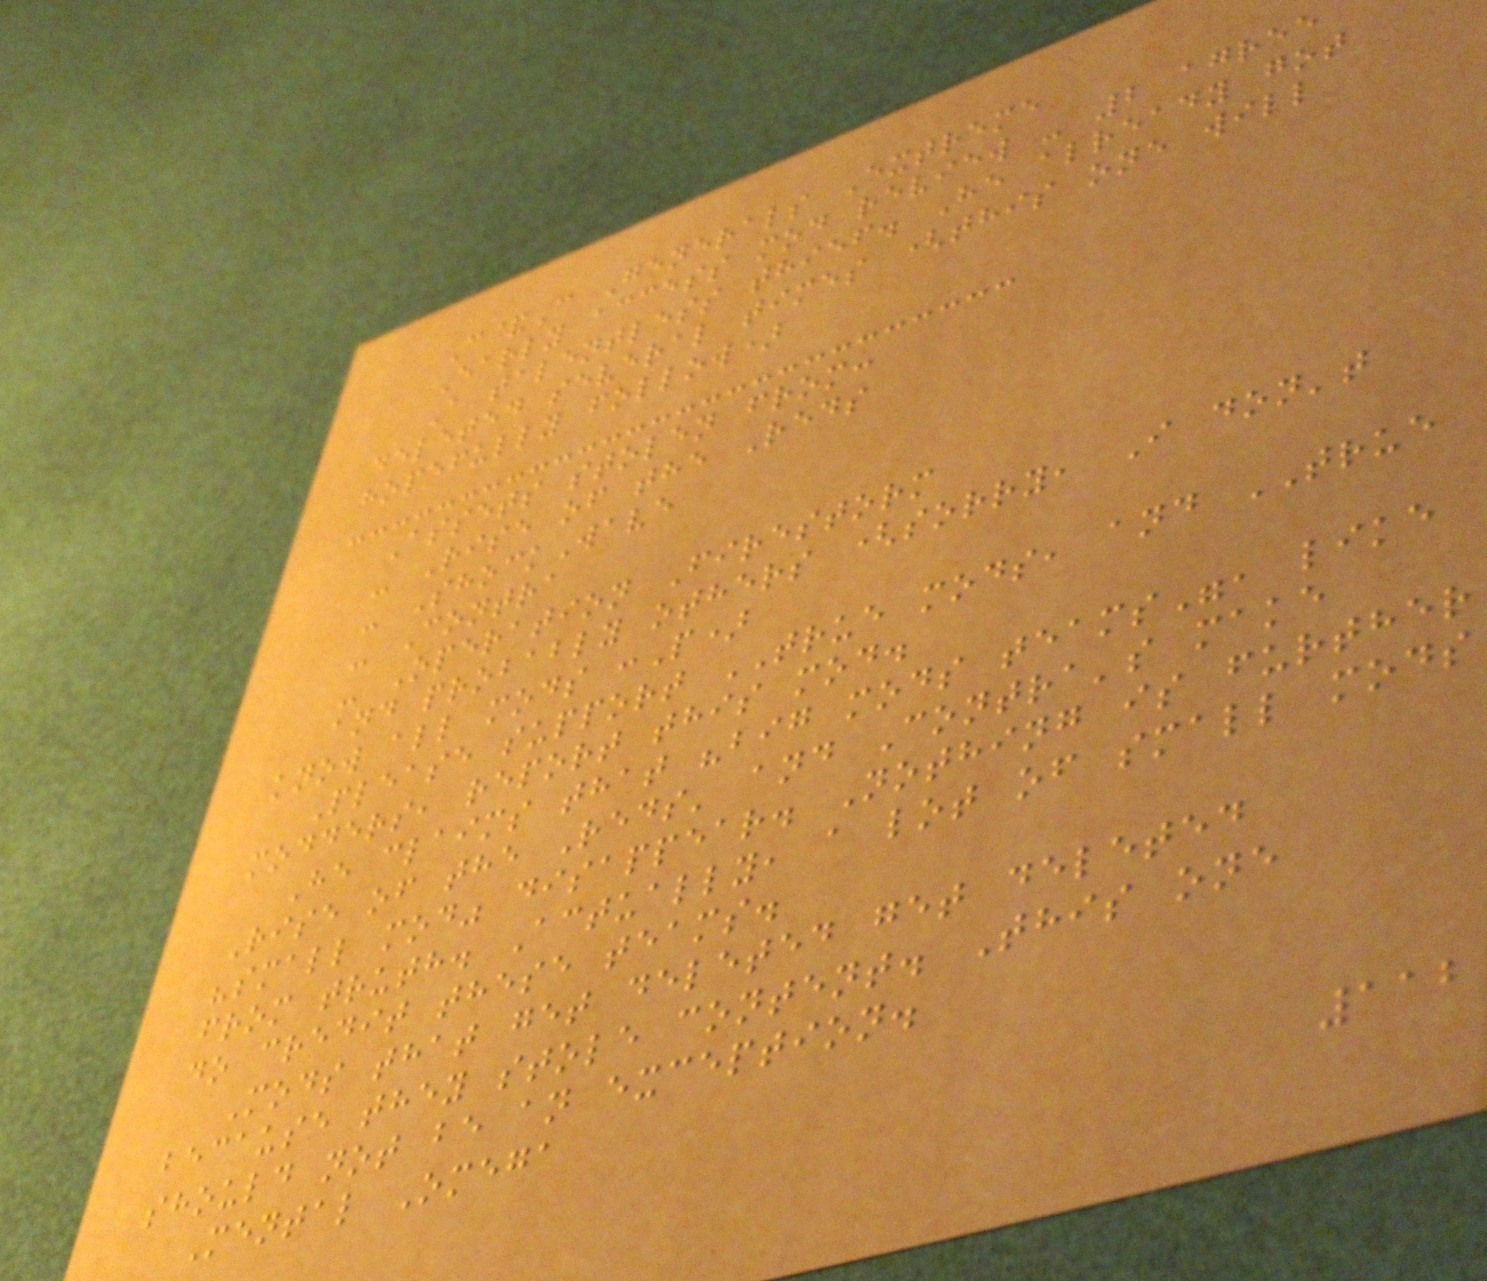C&C Generals Extreme
Early access mod review - 2 agree
A talentless thief. He already got
deleted several times (this one will
hopefully follow)
Assets stolen from:
- Rise of the Reds
- ShockWave
- Contra
- Operation Firestorm
and probably others (sorry, I don't
know all mods :P)
Please support TRUE mods, and TRUE
modders, report this mod.
He claims that "big mods teams", like
Rise of the Reds' and Contra's make
"small mod" disappear. Nothing is further
from truth. Actually, a lot of small mods
do credit these teams.
Mods that get deleted get deleted
because they stole content. This one
should not be an exception.
Mental Omega
112
